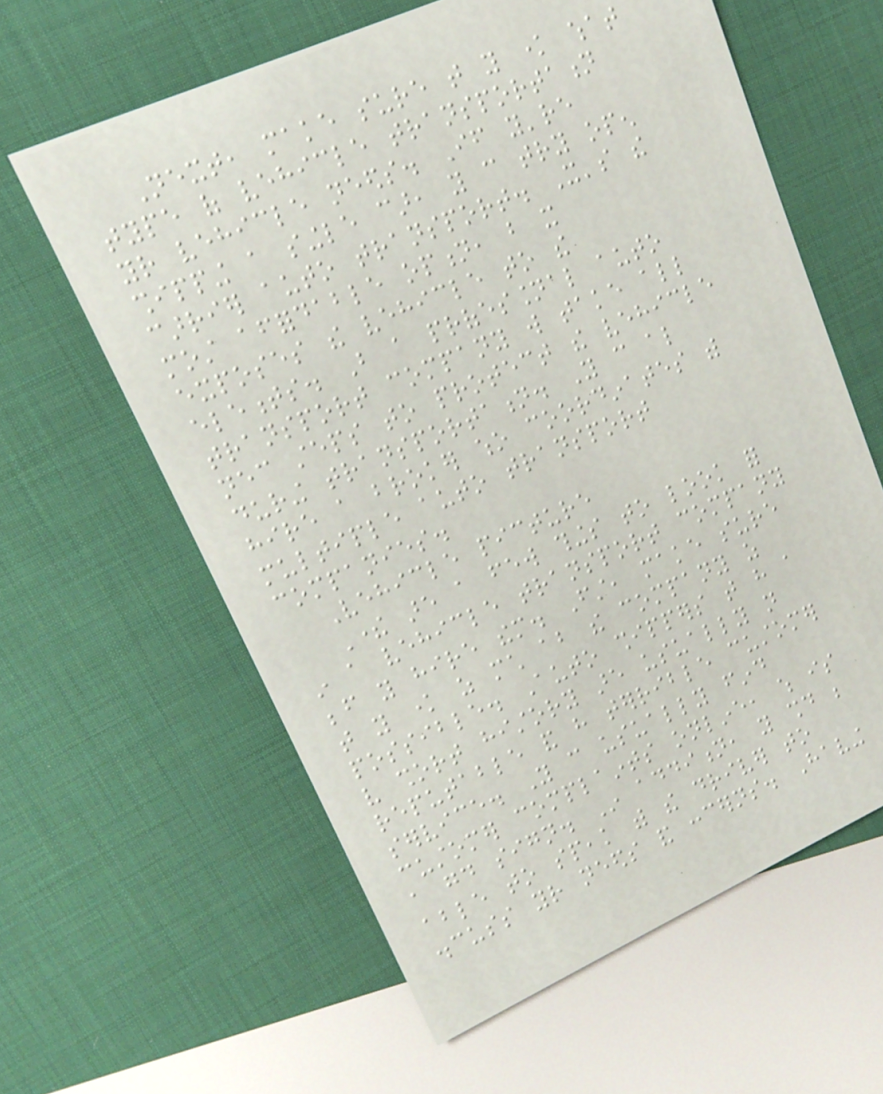Next, make sure that you know what
type of vehicle transportation
your vehicle needs. If you're
shipping a single car, you can try open
carrier auto transport. It's the
most affordable option, but it
exposes the vehicle to the
elements. But a professional auto
transport company will take all
necessary steps to protect the vehicle
during transportation. You can also
hire a broker who coordinates with
multiple auto transport
companies.
Vehicle picture
There are a few things to look for
in a vehicle transport company
before you hire them. First, make sure
that you know as much about the company as
possible. Auto shippers that have a
very short history are usually not
reputable and have terrible customer
service. You can usually find
customer complaints online, which is
a good sign. In addition, you should be
able to speak with the driver to
discuss your needs and concerns. Having
